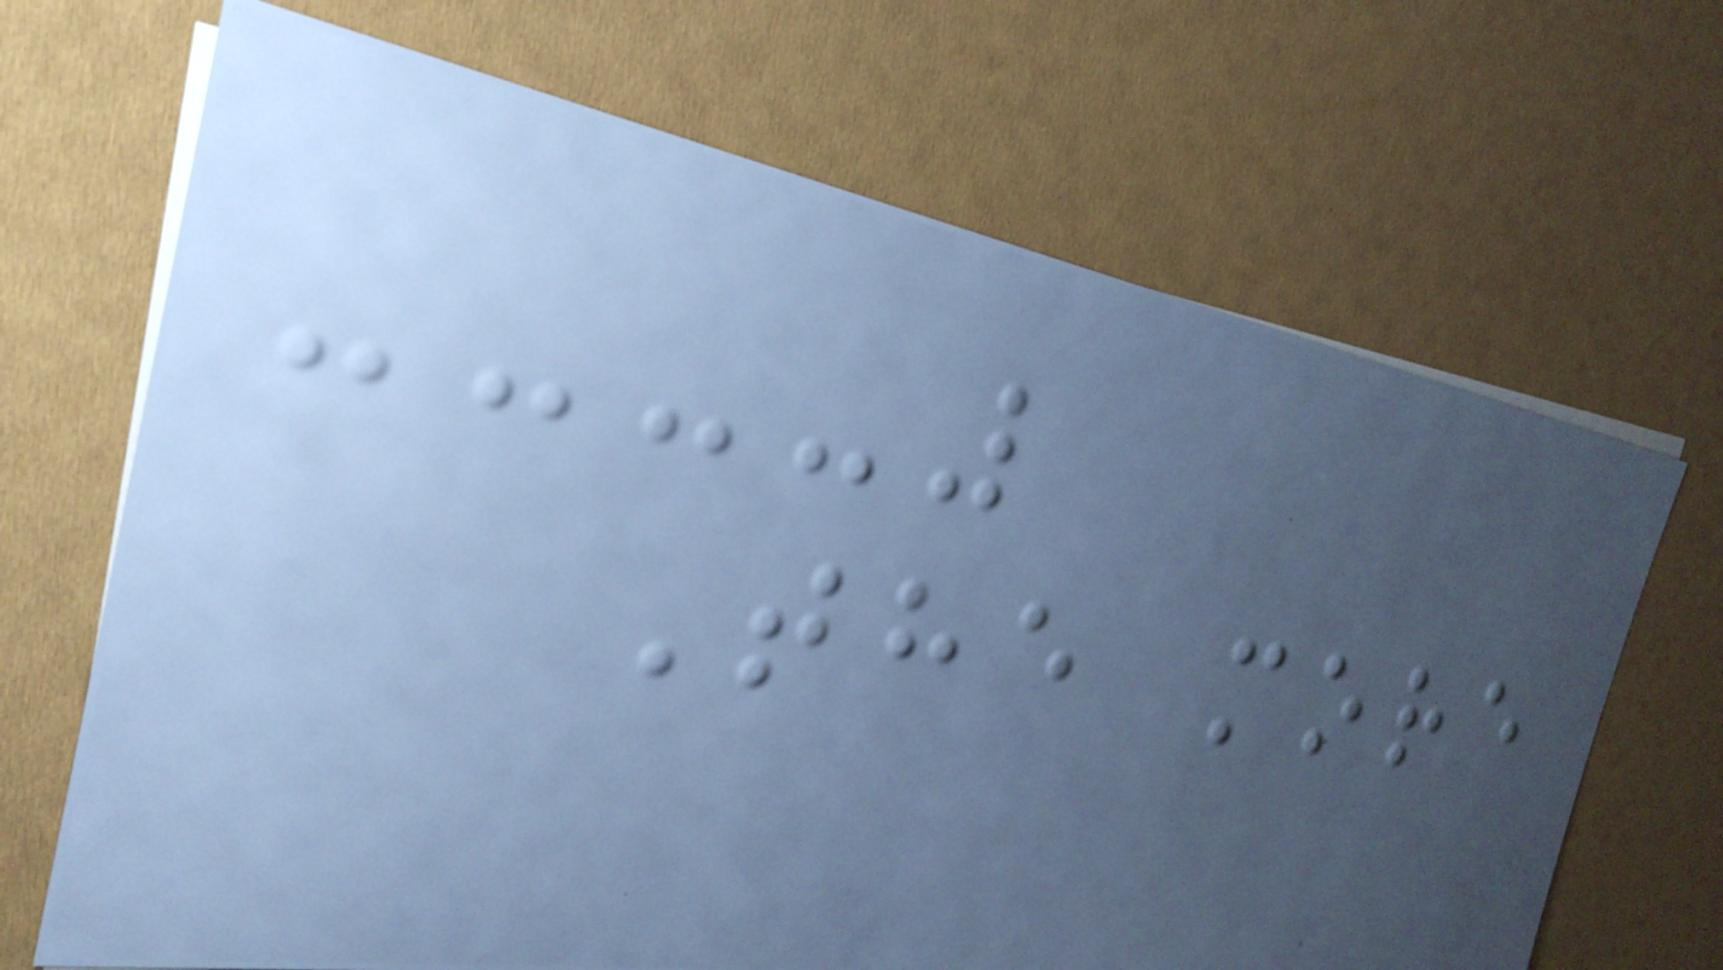The more
